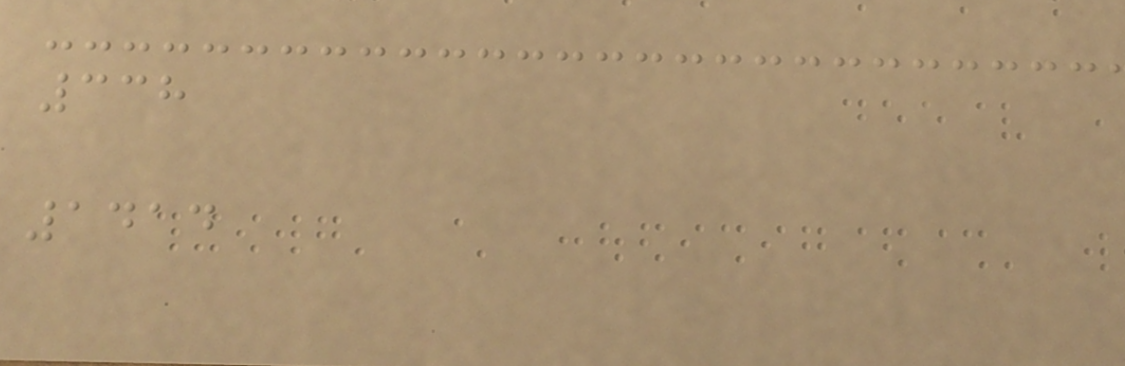338
1414
